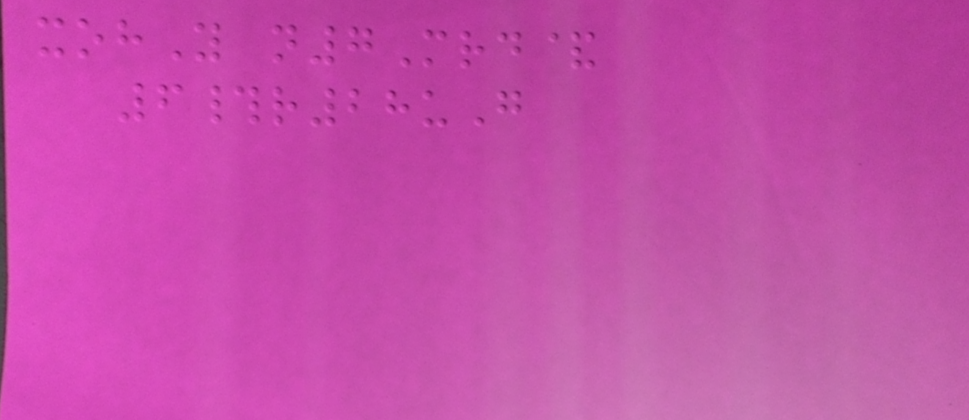xohY n7Mrd&
6#r28uG
